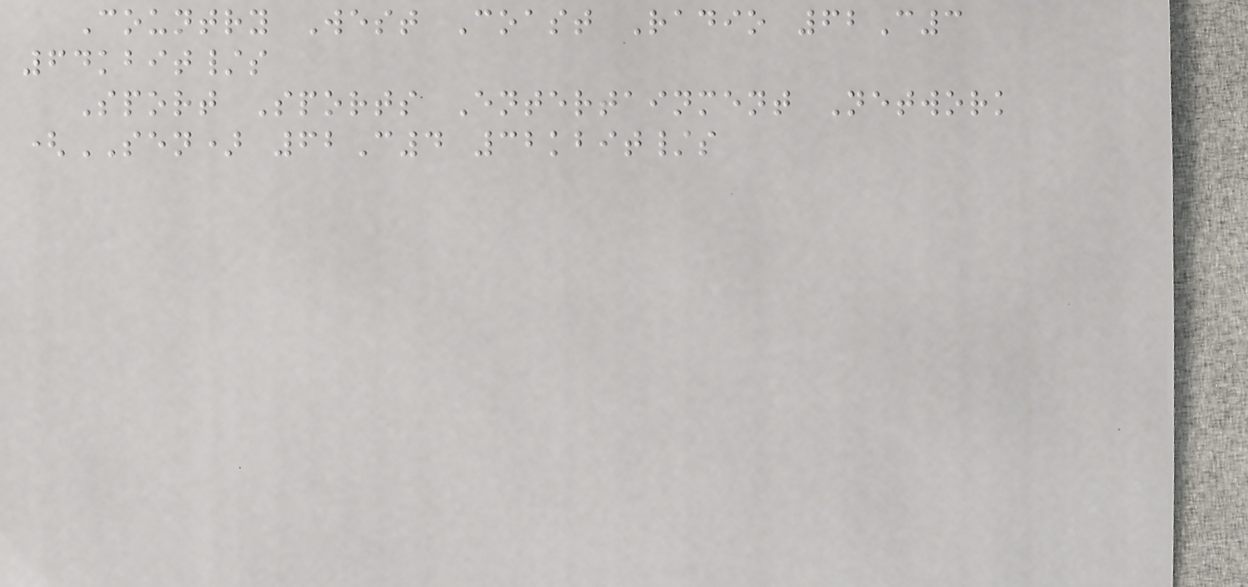Country West Coast Radio 62C3
64kbit/s
Sport Sports Entertainment Network
(SEN) 62C4 32kbit/s
